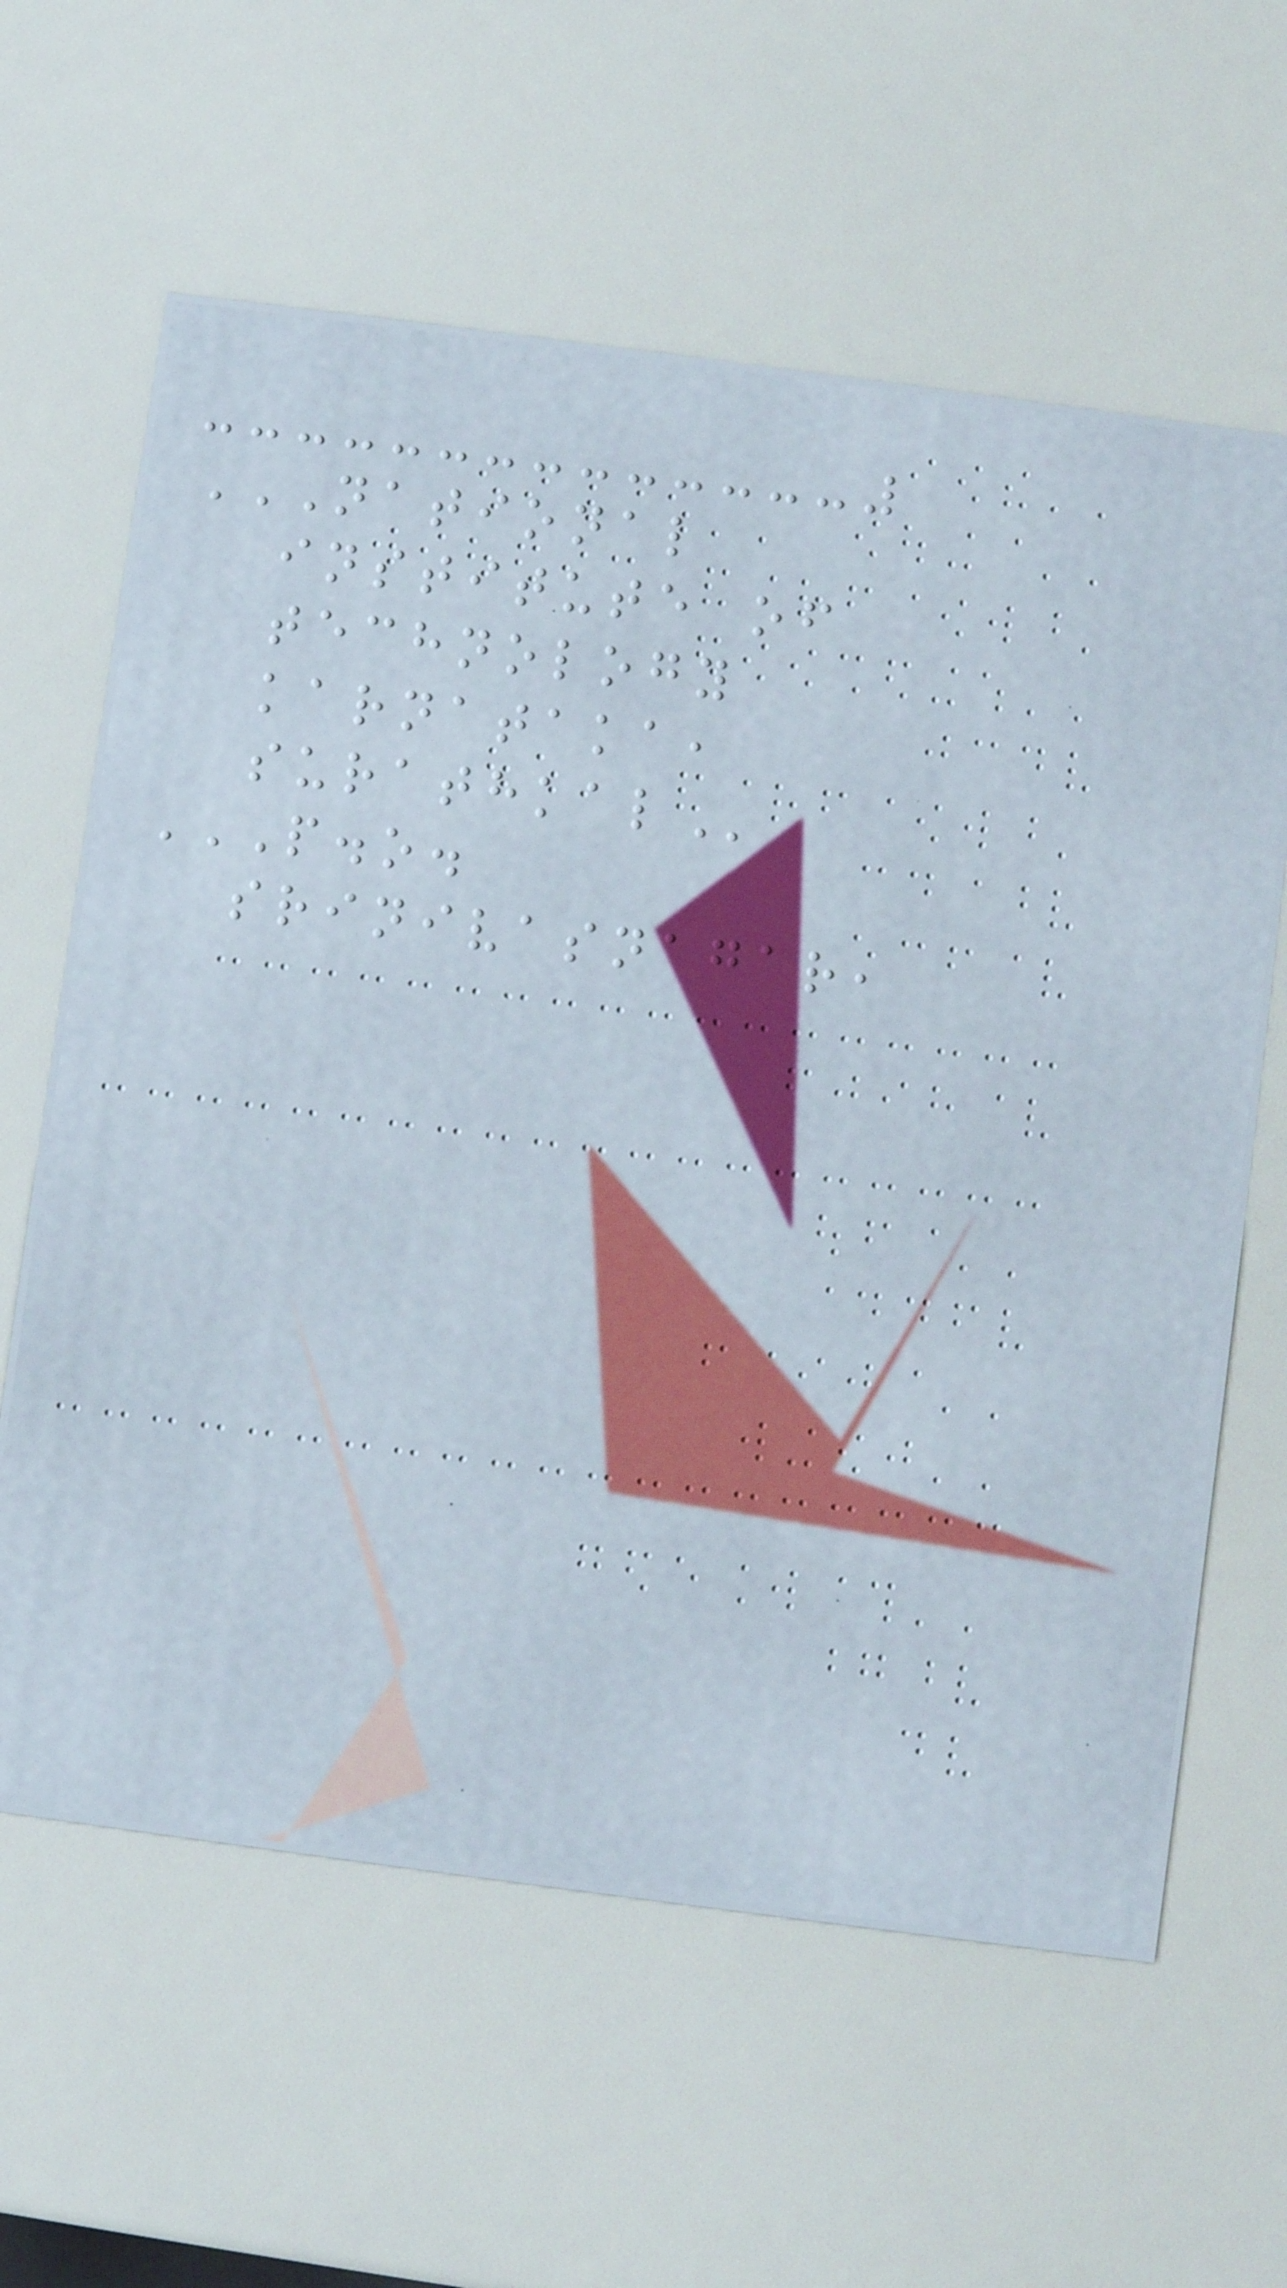NATIONAL
INSTITUTE OF
TECHNOLOGY
KARNATAKA,
SURATHKAL
P.O.
SRINIVASNAGAR,
